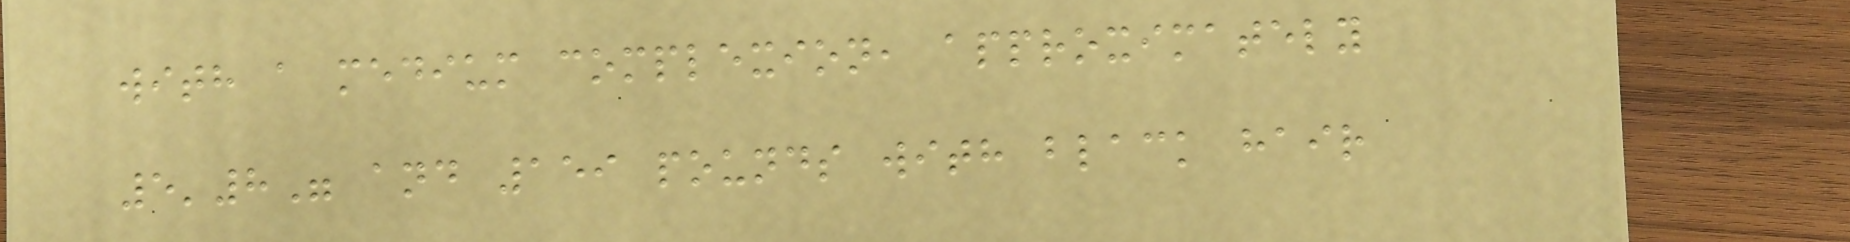with a medium complexion, approximately
5'8" and 159 pounds with black hair
